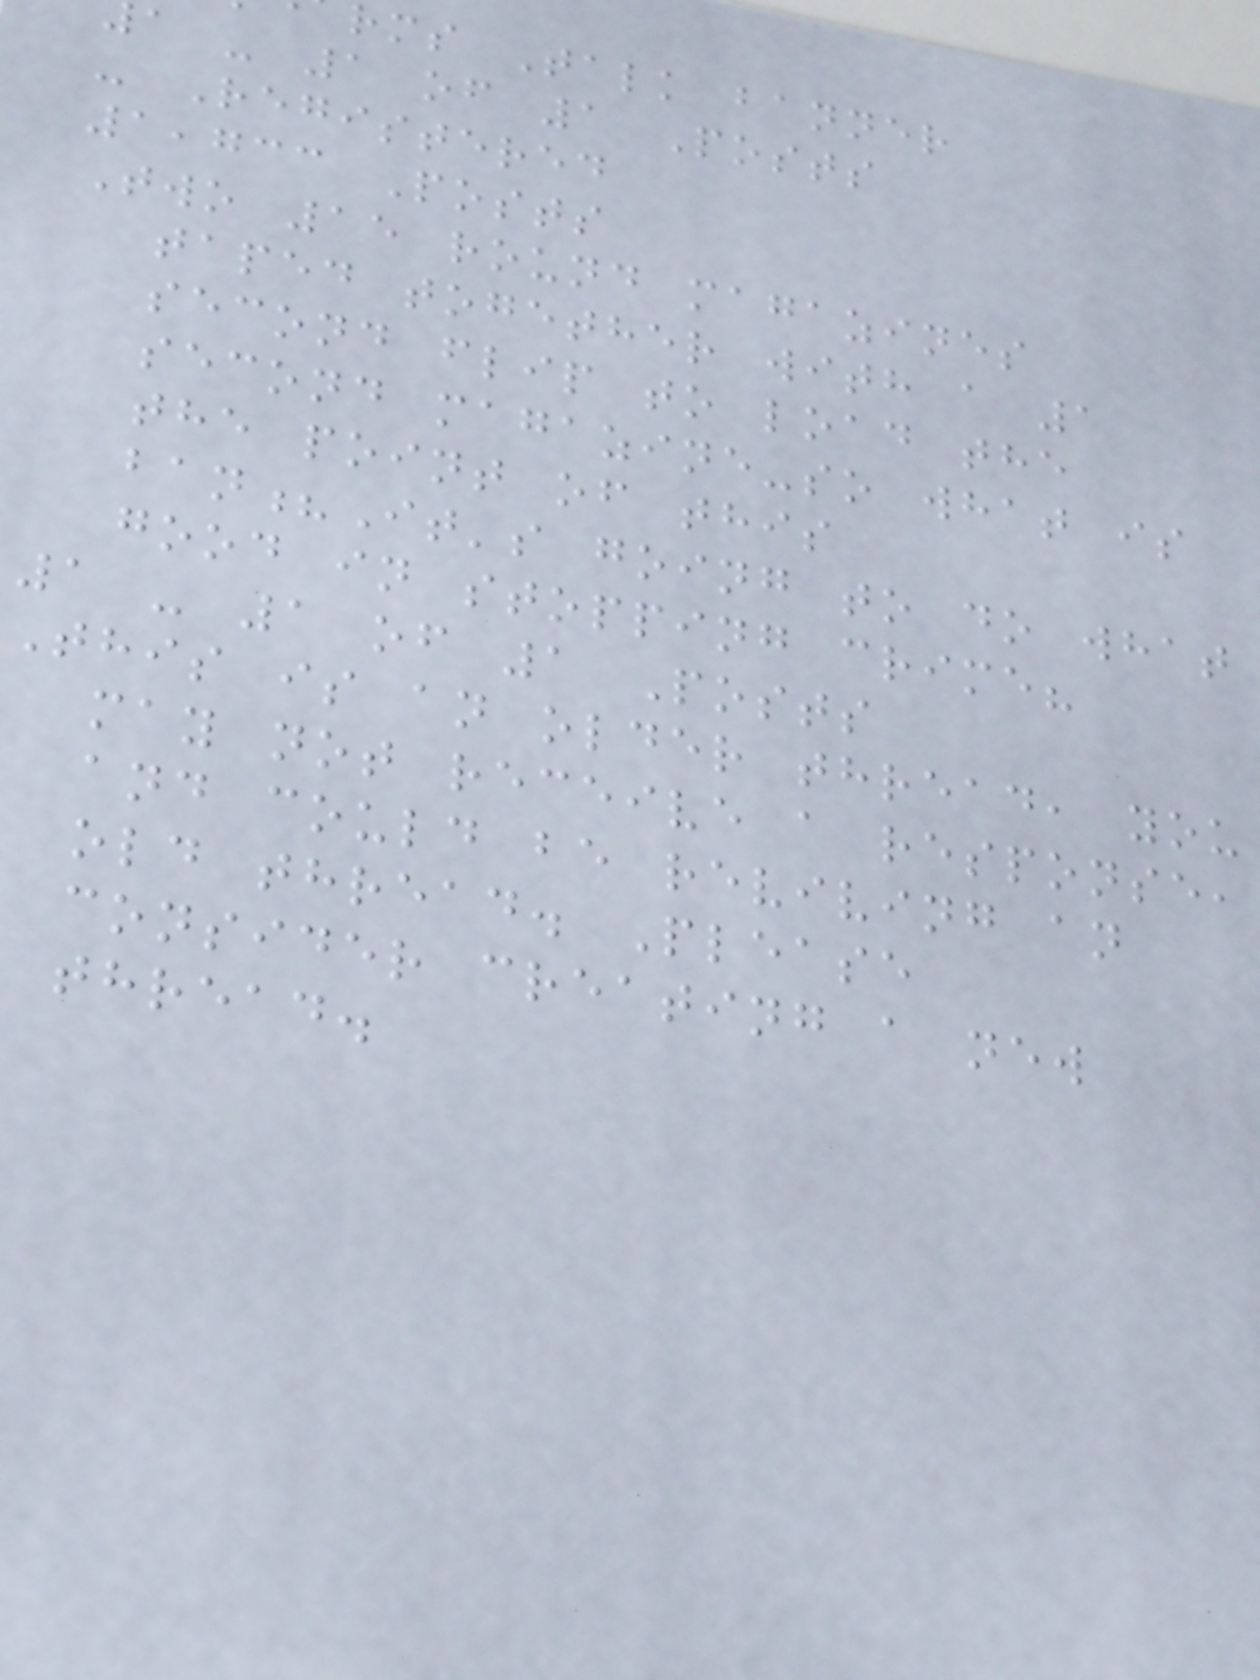rms Talk banner
a - 1 of 1 Posts
- Registered
1,733 Posts
Two 15 round magazines
taped together with a 1
second flip to load the
second magazine-so what is
the point of this
ban?It's going to do what
good in stopping crime?
1 - 1 of 1 Posts
This is an older thread, you
may not receive a response,
and could be reviving an
old thread. Please
consider creating a new
thread.
